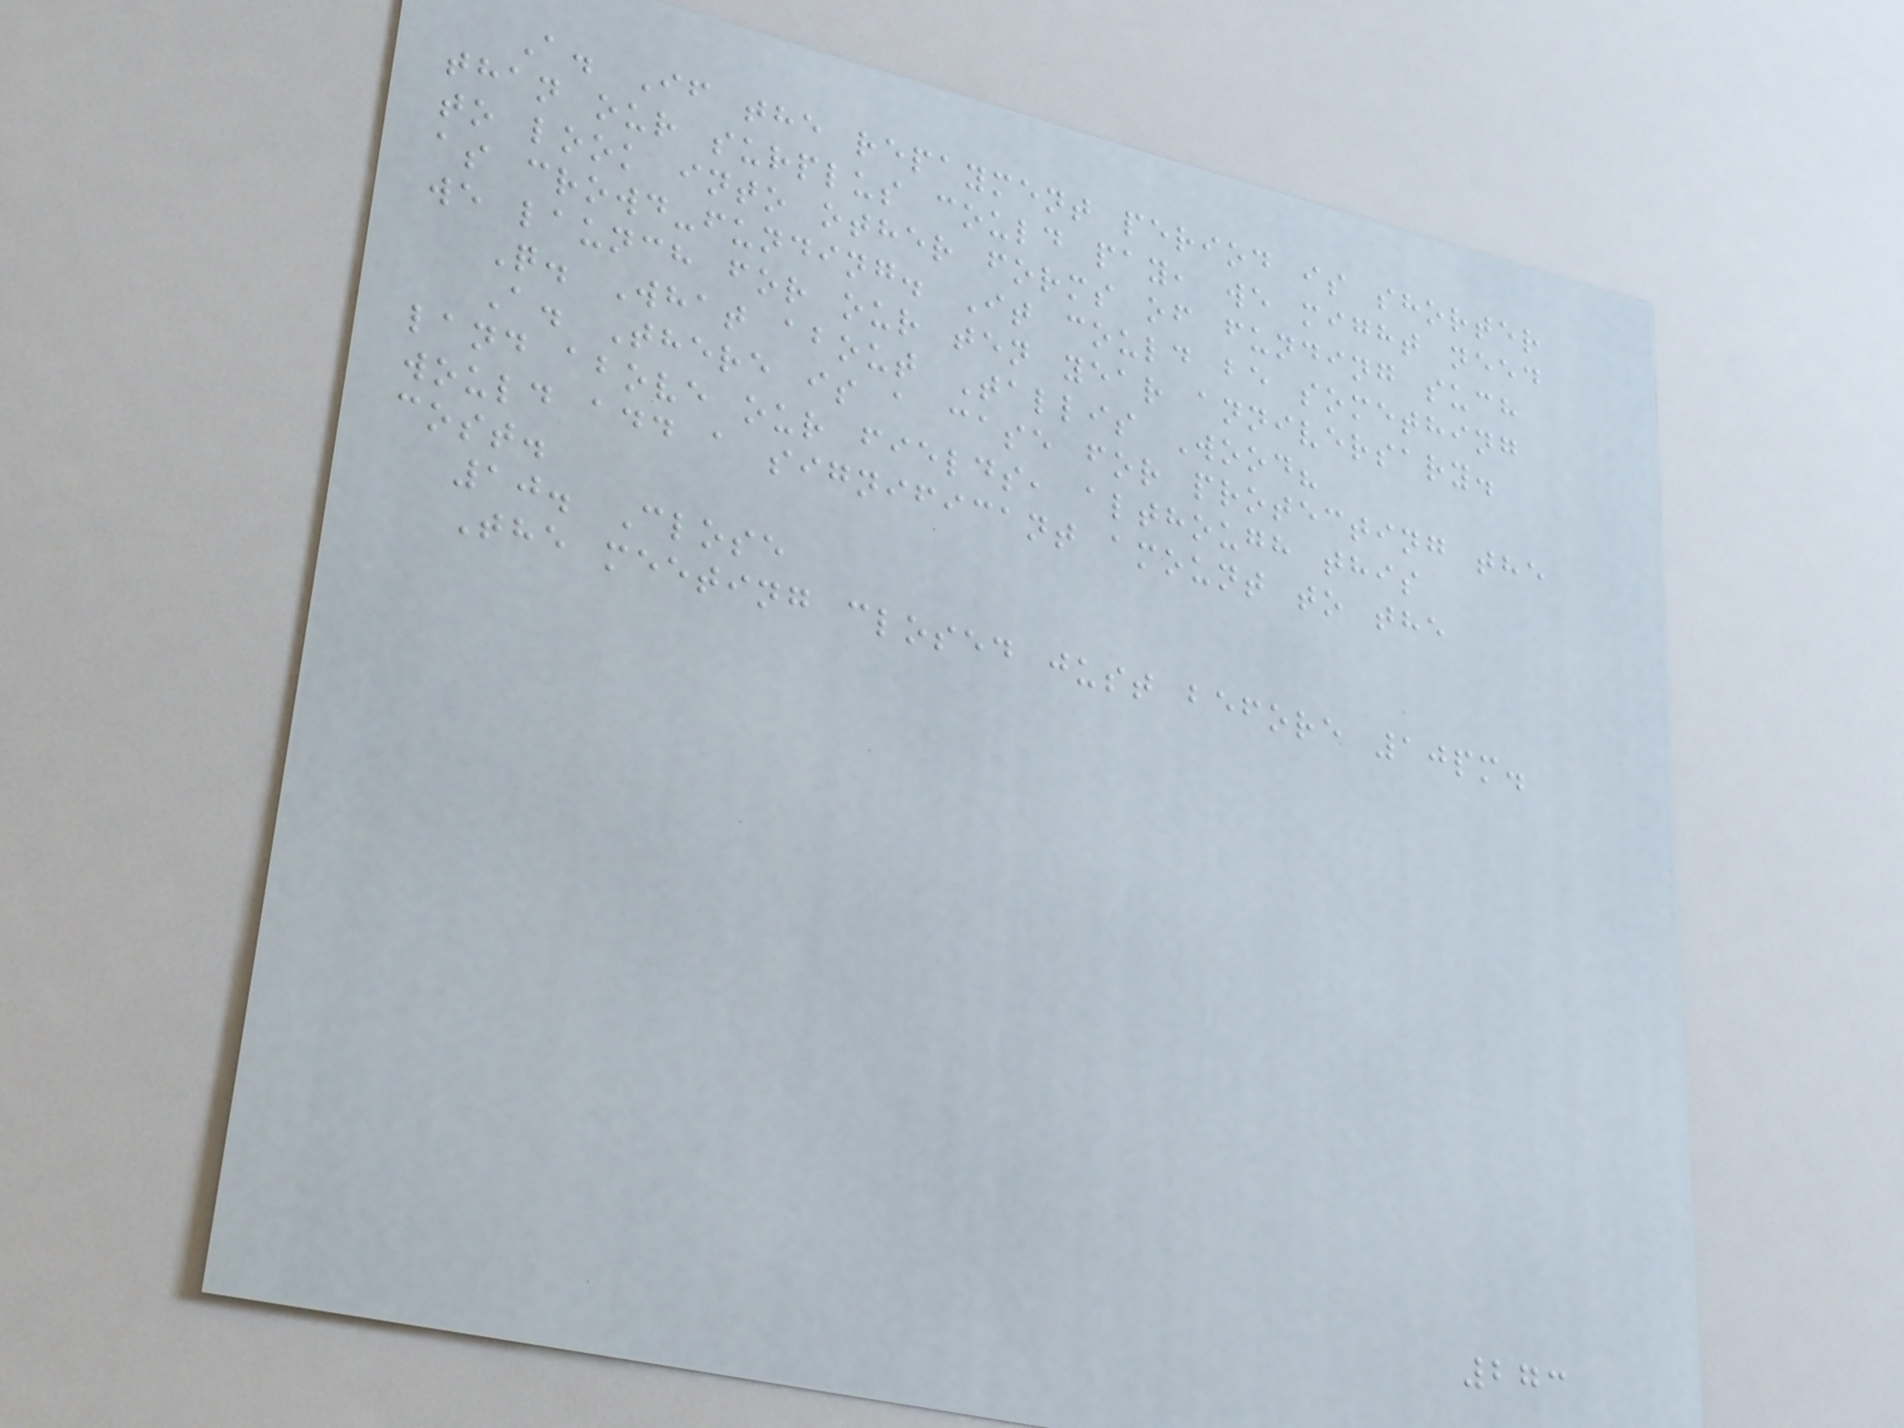A. If the repayment period is shorter
than our surplus could pay, we might need
to look into other forms of funding such
as crowd-funding. It could be something
we launch for our ten year anniversary.
Q. What about Tallis Wood?
A. There is a case for protecting the
land above our fields, although this
would add a significant amount to the
cost.
10. Close
The meeting closed just before 10pm.
273
